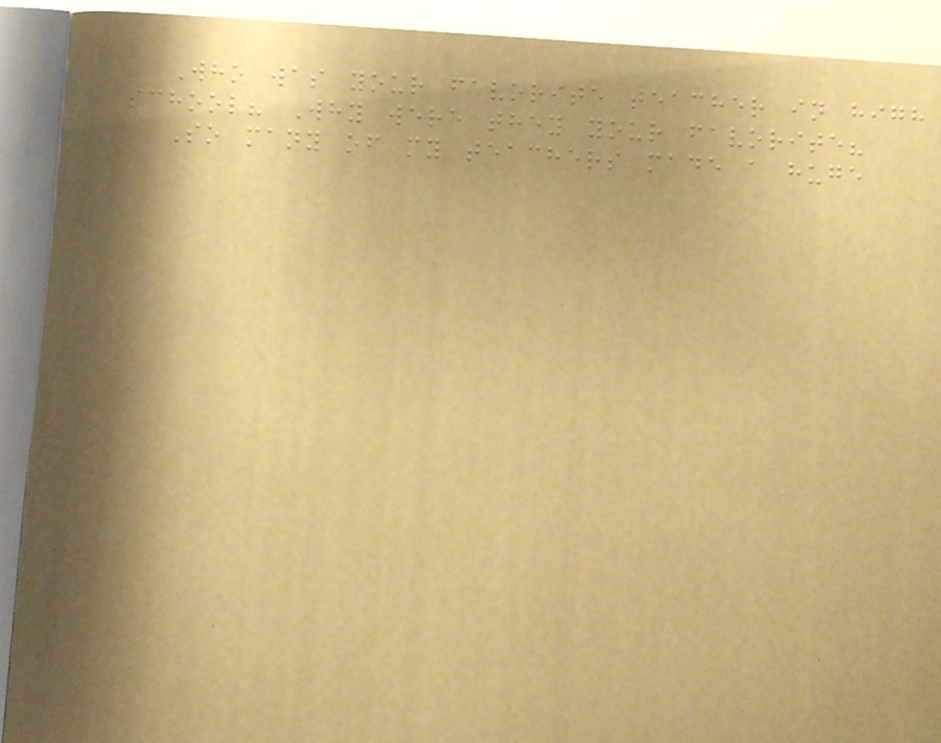Who was your favorite teacher in high
school? Why were they your favorite?
So many of my teachers made a huge
